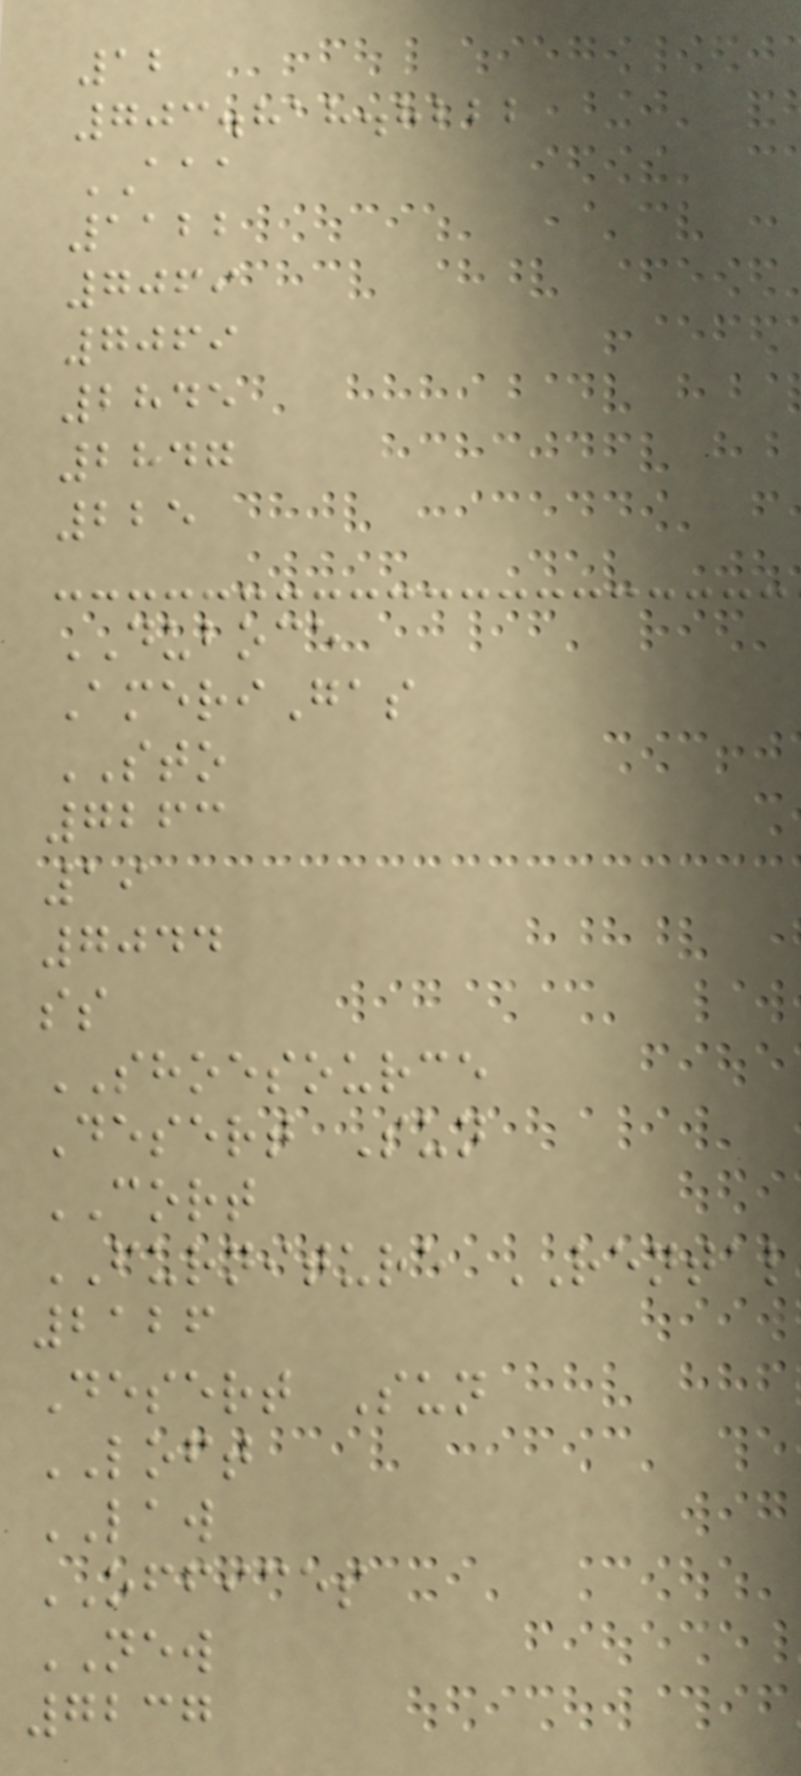12
703.818.8222
AAA
1122
7069
7069
2845
2847
225
DUBOCE
AmeriGas
STO
7263
19
7044
ss
SHOESOURCE
Desert Sun
CORT
FURNITURE RENTAL
2126
Desert Sun
LOFT
LAW
OFFICES
NEW
7237
